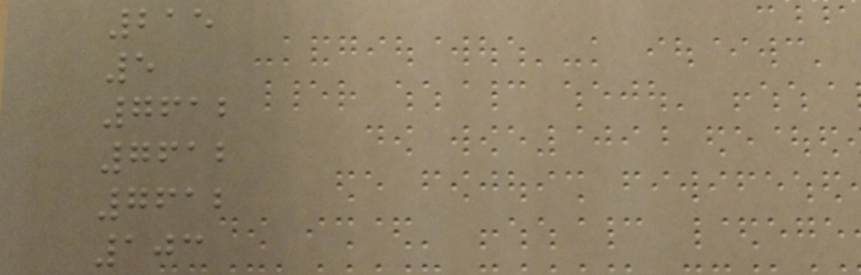215
5
7612
7612
7612
103
